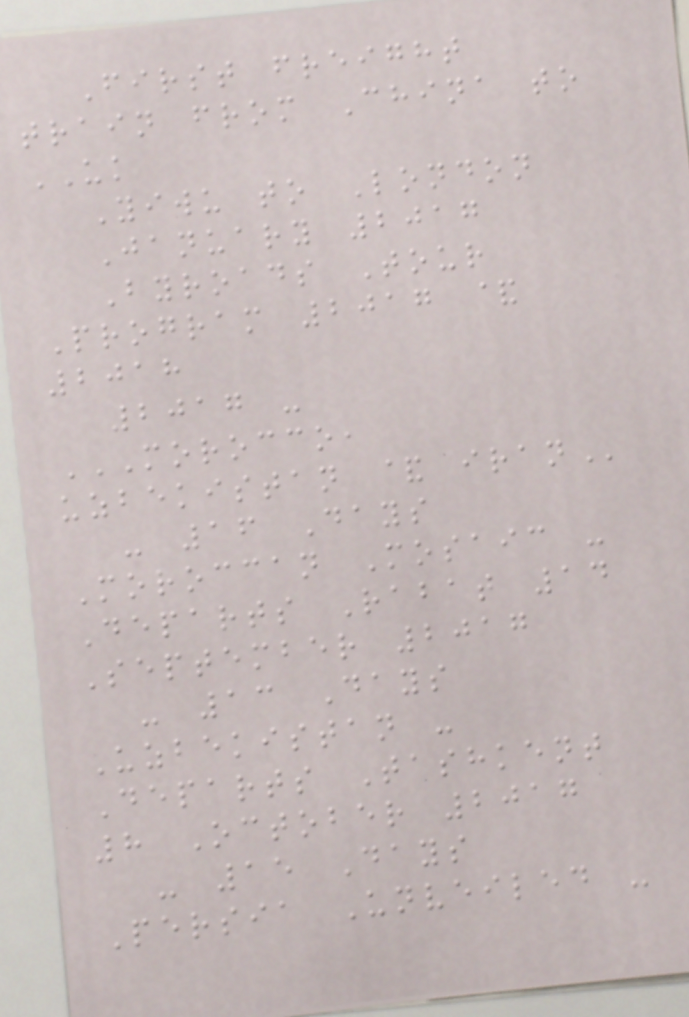First freight
train from China to
UK
Yiwu to London
January 2017
Byroads Tour
Program 2017 &
2018
2017 -
MOROCCO,
UZBEKISTAN & IRAN
- 16 Days
Moroccan Mosaic -
Departs Rabat 14
September 2017
- 13 Days
Uzbekistan -
Departs Tashkent
8 October 2017
- 15 Days
Persia Unveiled -
